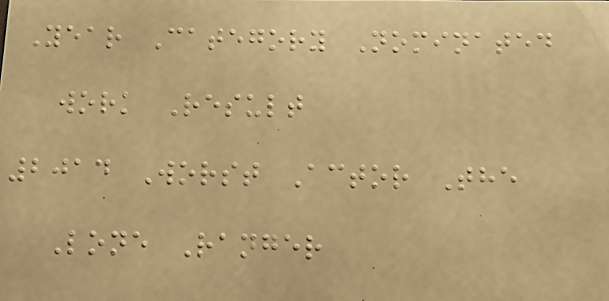Year Category Nominated
work Result
2014 Worst Actor The
Lone Ranger
